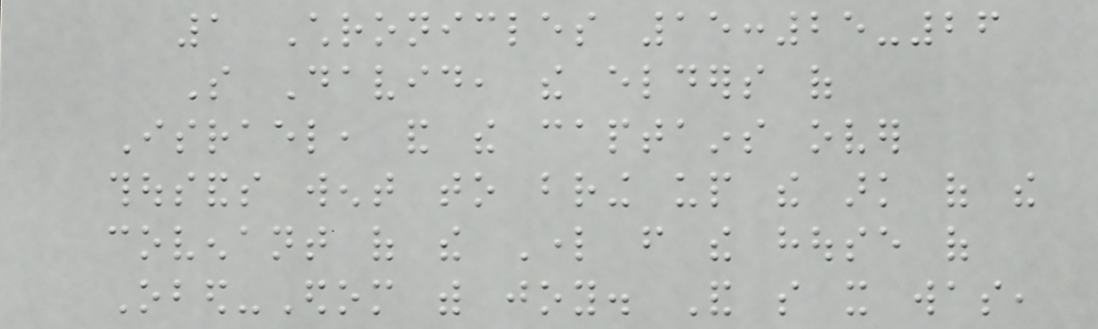1 Chronicles 15:25-26
So David, the elders of
Israel, and the captains over
thousands went to bring up the ark of the
covenant of the Lord from the house of
Obed-Edom with joy. And so it was,
